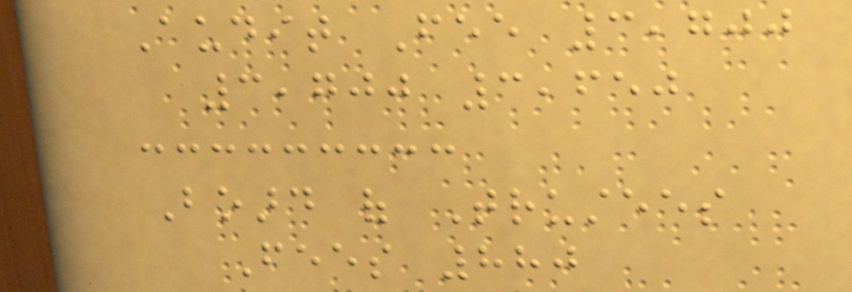Audit Fee 3,700
3,700 3,650
Board of Trustees
Fees 880
